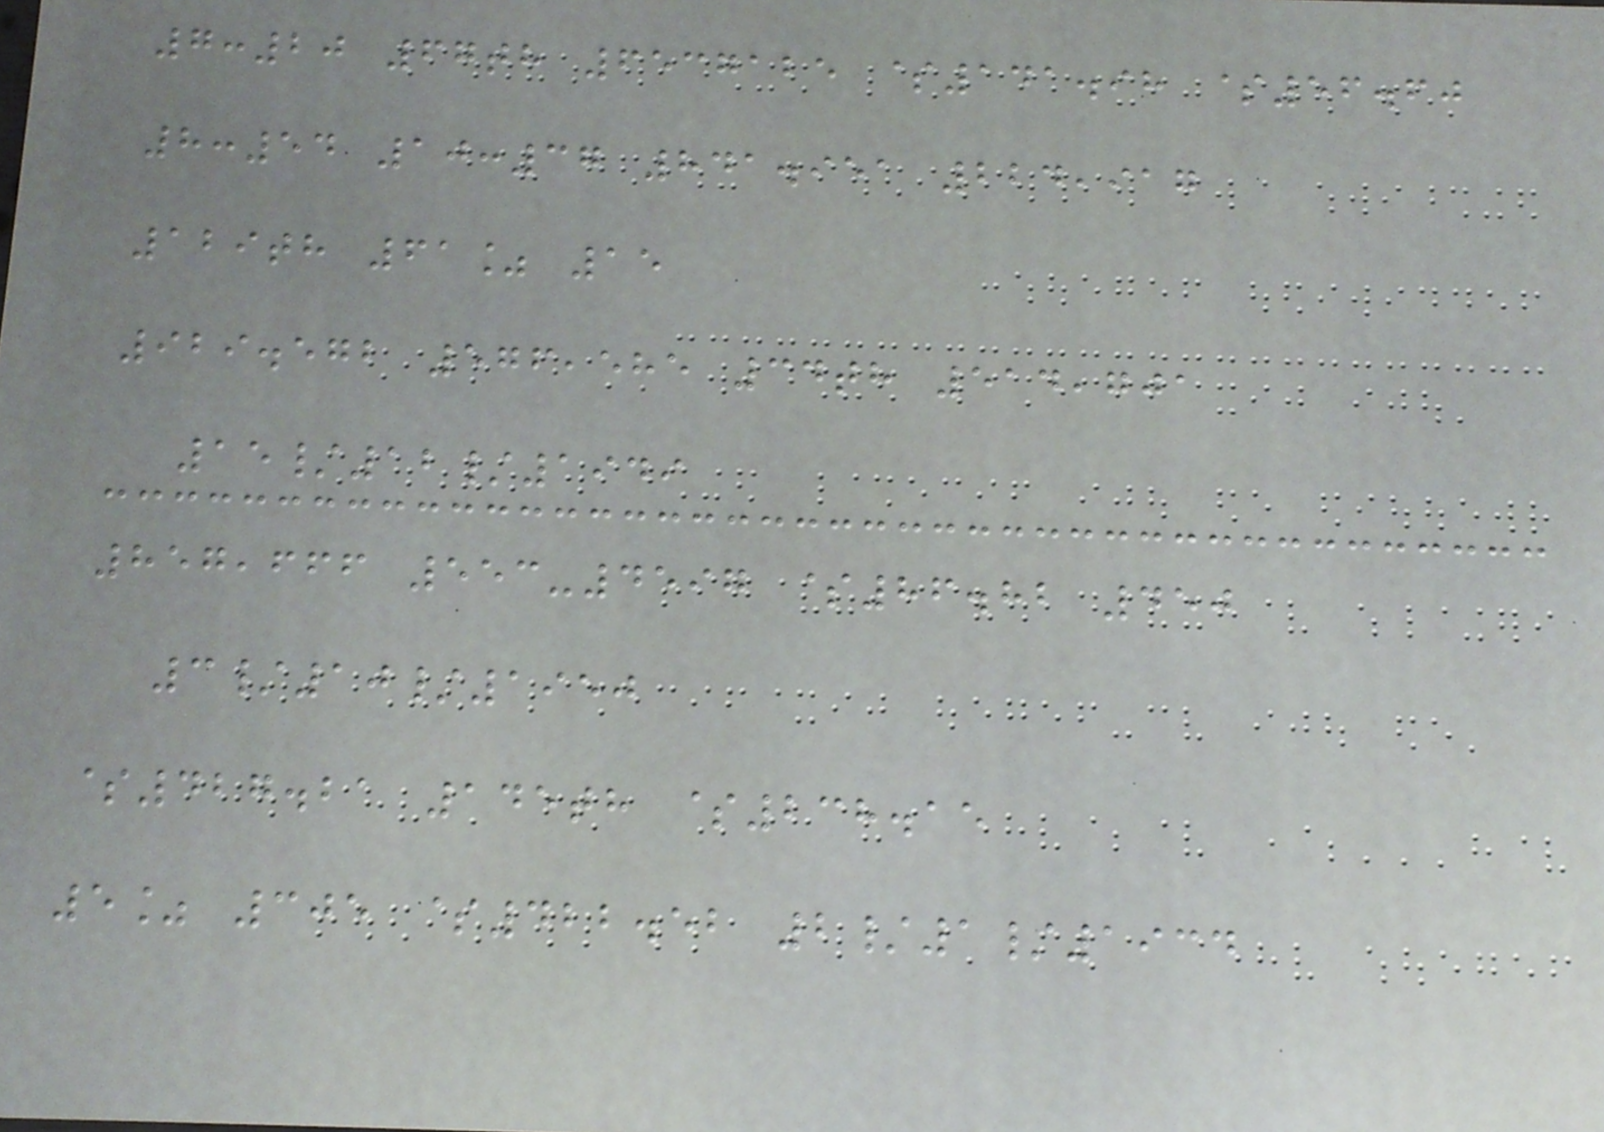7:20 67th 6537125 $141.98 $56.60
8:54 10:37 841.951 224,917
129th 61% 15
929.572 576,585 34th 514,701
15/12/1949
857,666 553-4597 $86.82 450
3/10/1950
$427.21 145th $238.15
5% 305 $422.52 2/1/1934
